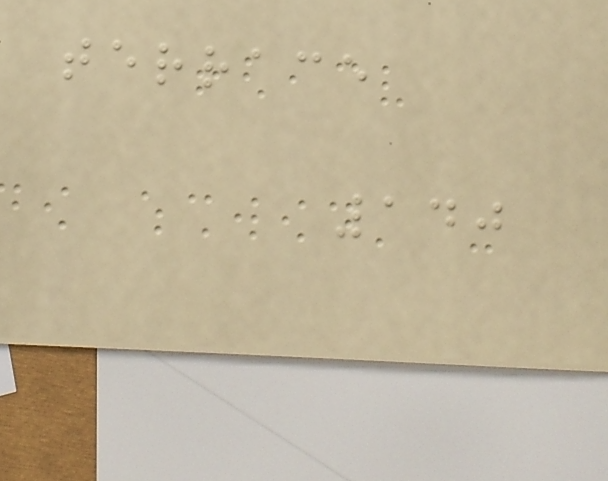terrace
140
